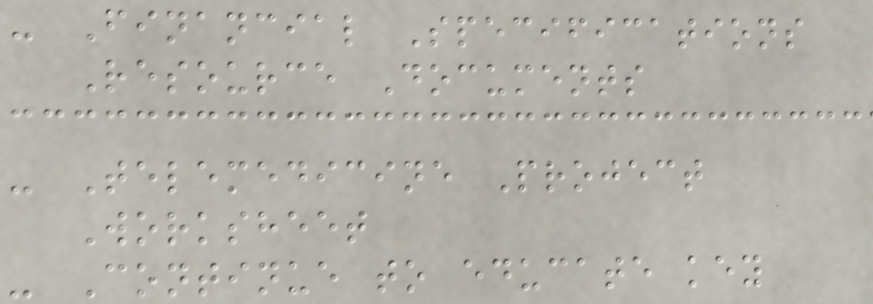- Financial Specifications
Resource Documents
- Telemedicine Project
Worksheet
- Continue to educate key
